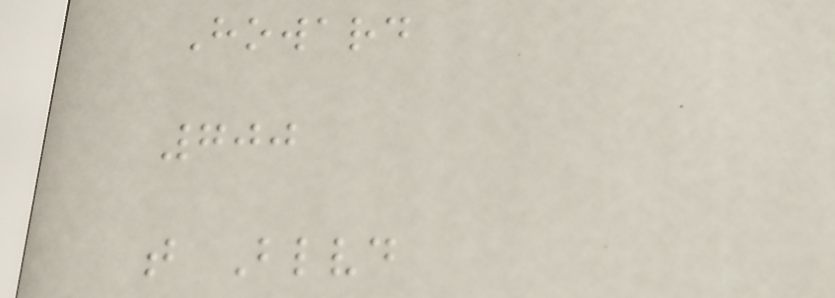Howard
700
t Blvd
